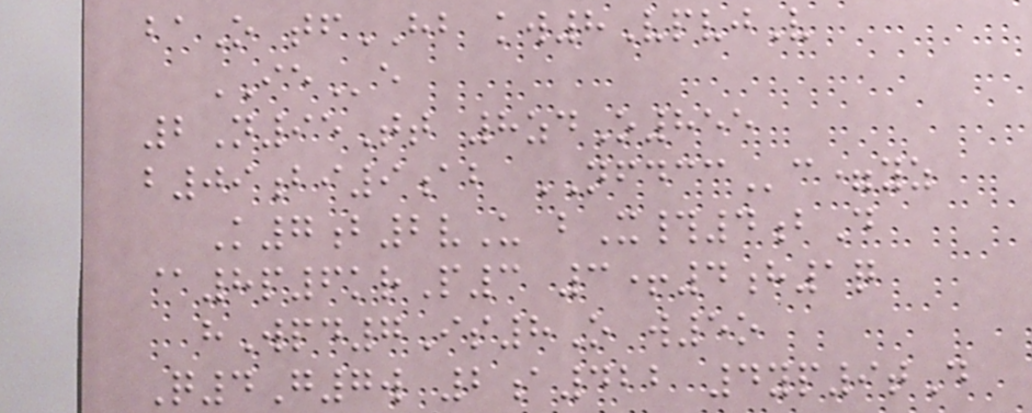baO tfHB kw8VpvjV
IEe
2N95Tt 8zdO855
b09bi9ab NFDCCc=yz
K7b2vU bX#4bD
@8p6krP3 3+4h1q
hWpd7Is8O w5o
Q4G7w 2a422 4yp9tD
